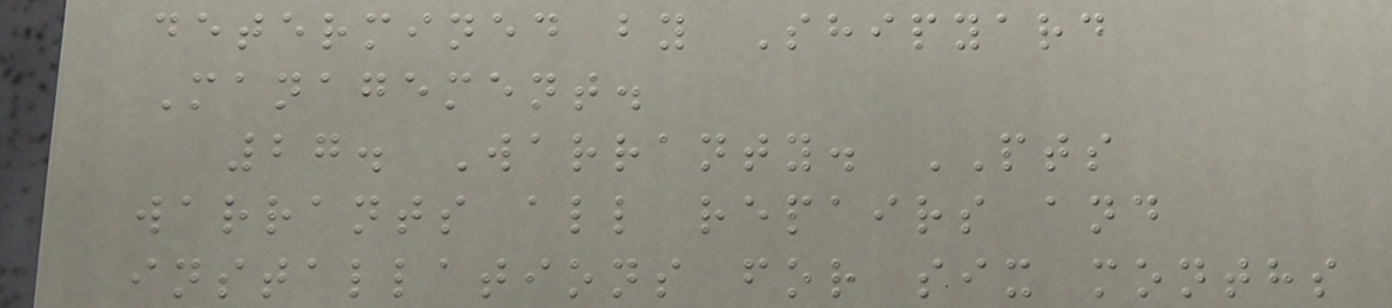determined by Shipyard
Management.
27. Warranty. PTS
warrants all repairs and
installations for six months
